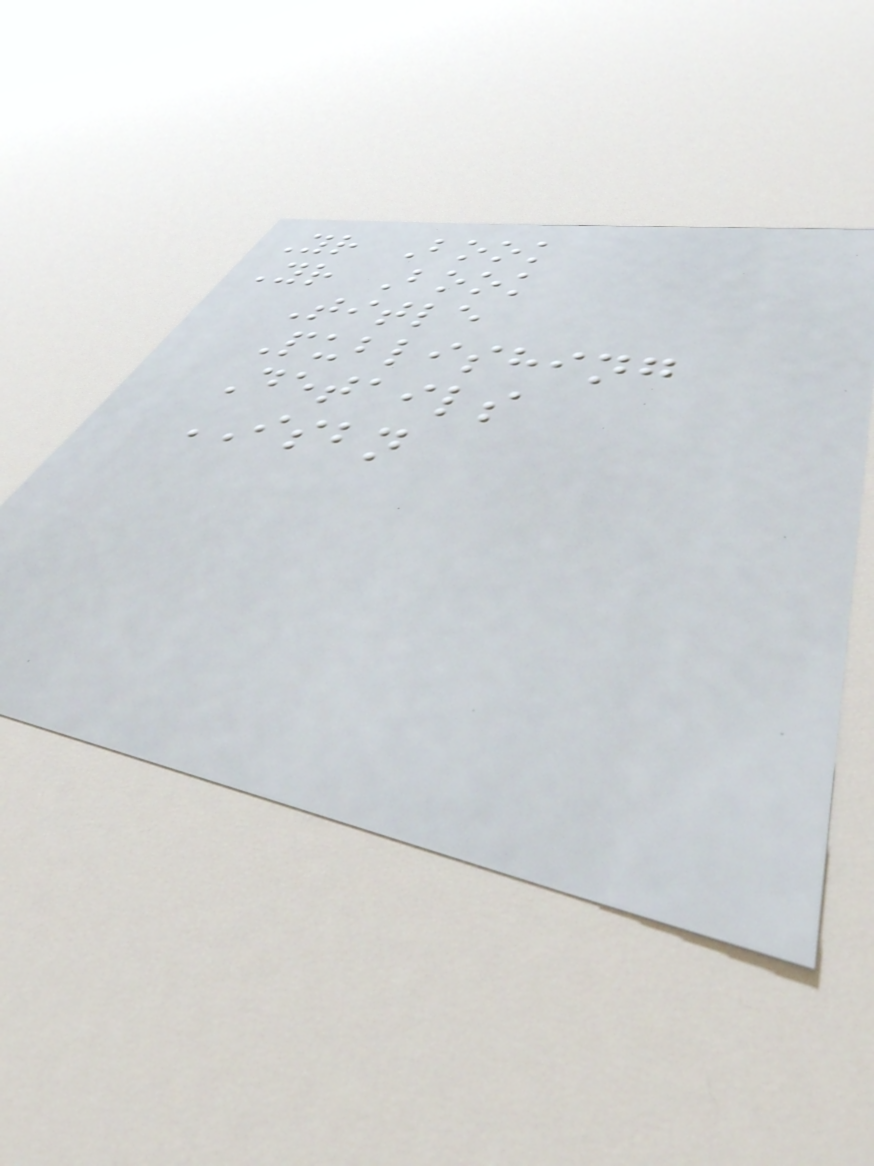Yr Book
Yr Book
Title
Publishing
Details
ISBN
